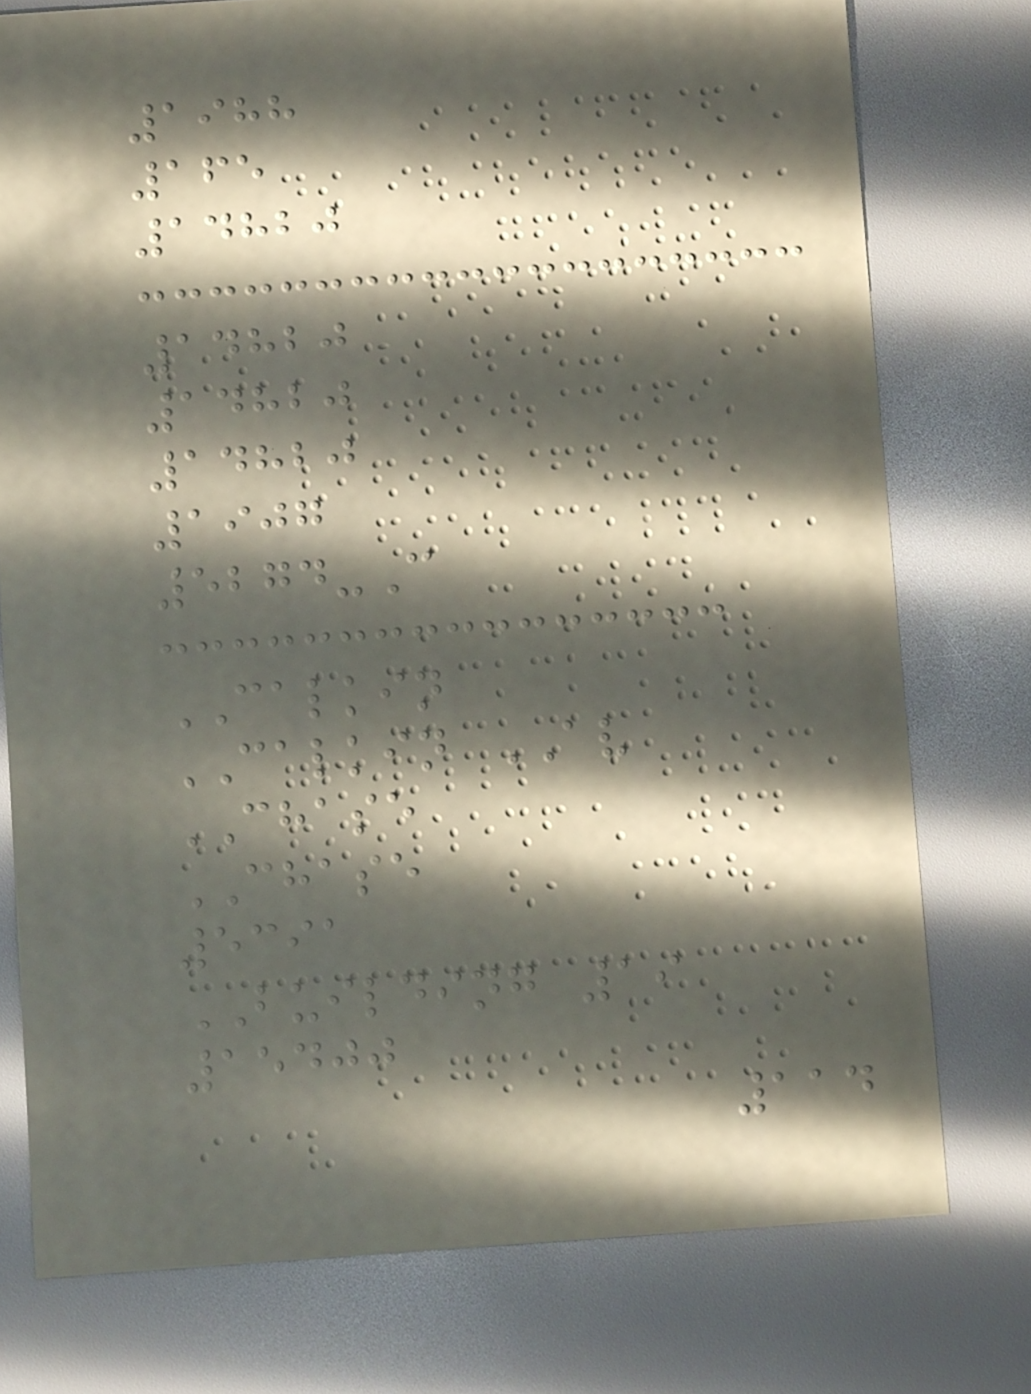1988
165
14820
14820
14820
14820
1907
5274-C
CALKIN
CALKIN AV
CHASE
CHASE
5391
BUILDING 19
15400
114
